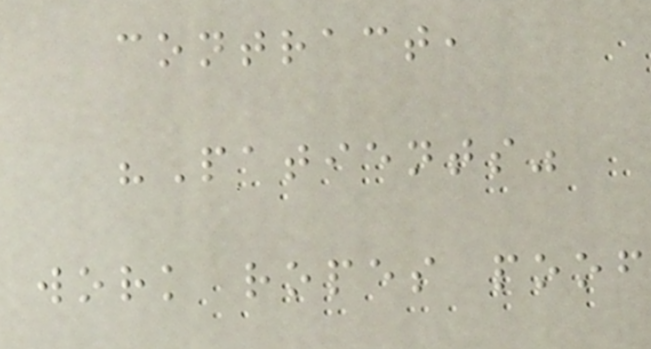contract,
"Patients"
work ropes poof
